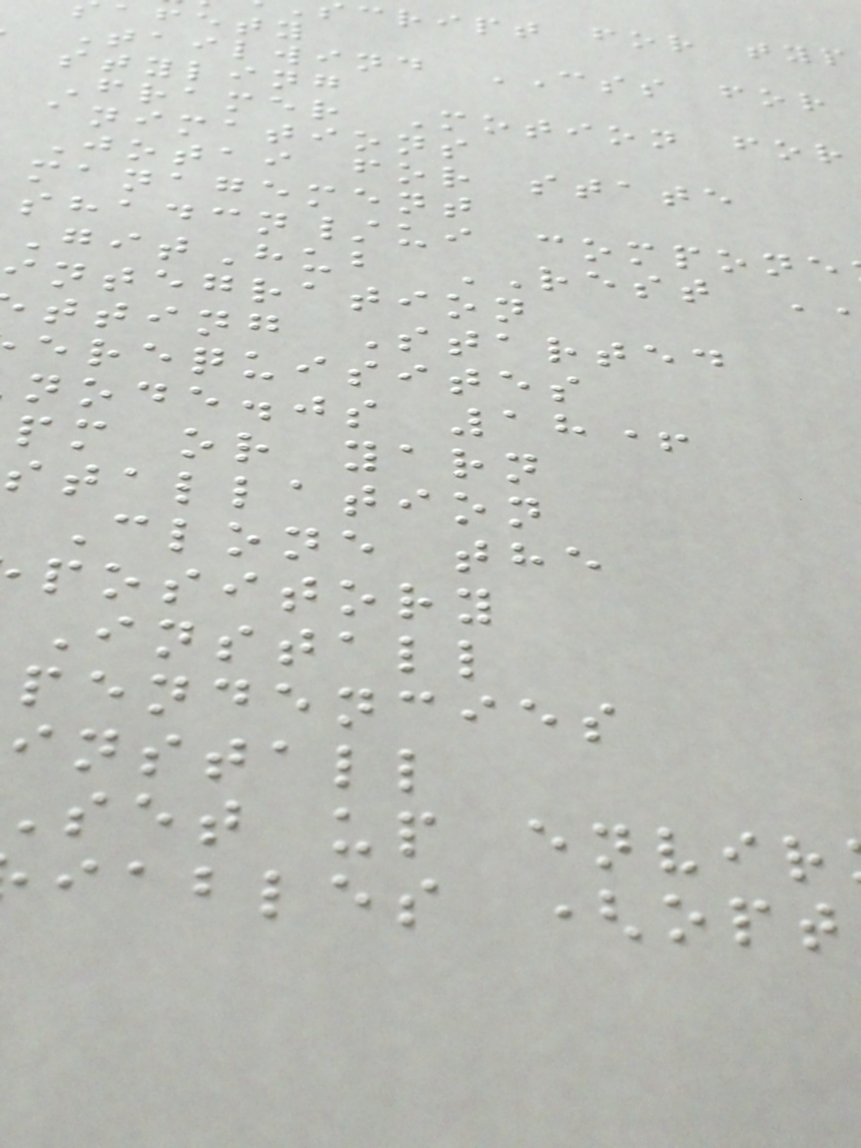cript for typ
afety
Tailwind CSS for
styling
Framer Motion for
animations
Jotai for state
management
shadcn/ui compone
GitHub REST
integration
tting Started
erequisites
node.js 18+
pm or yarn
stallation
Clone the
pository
Install
pendencies
install
set up envir
iables (opt
